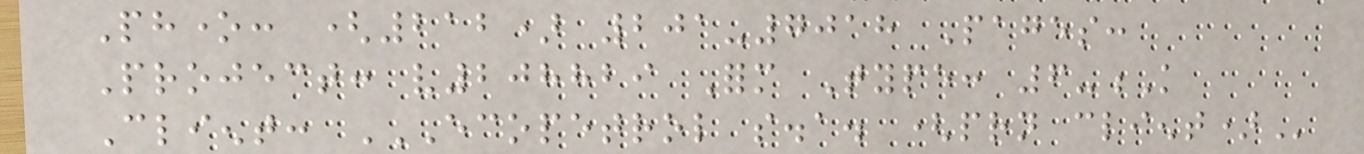Phone: (212) 201-7018 Pages:
Project: v208829 Form Type: 6-K
Client: ECOPETROL S.A. (PRN CLIENT)
